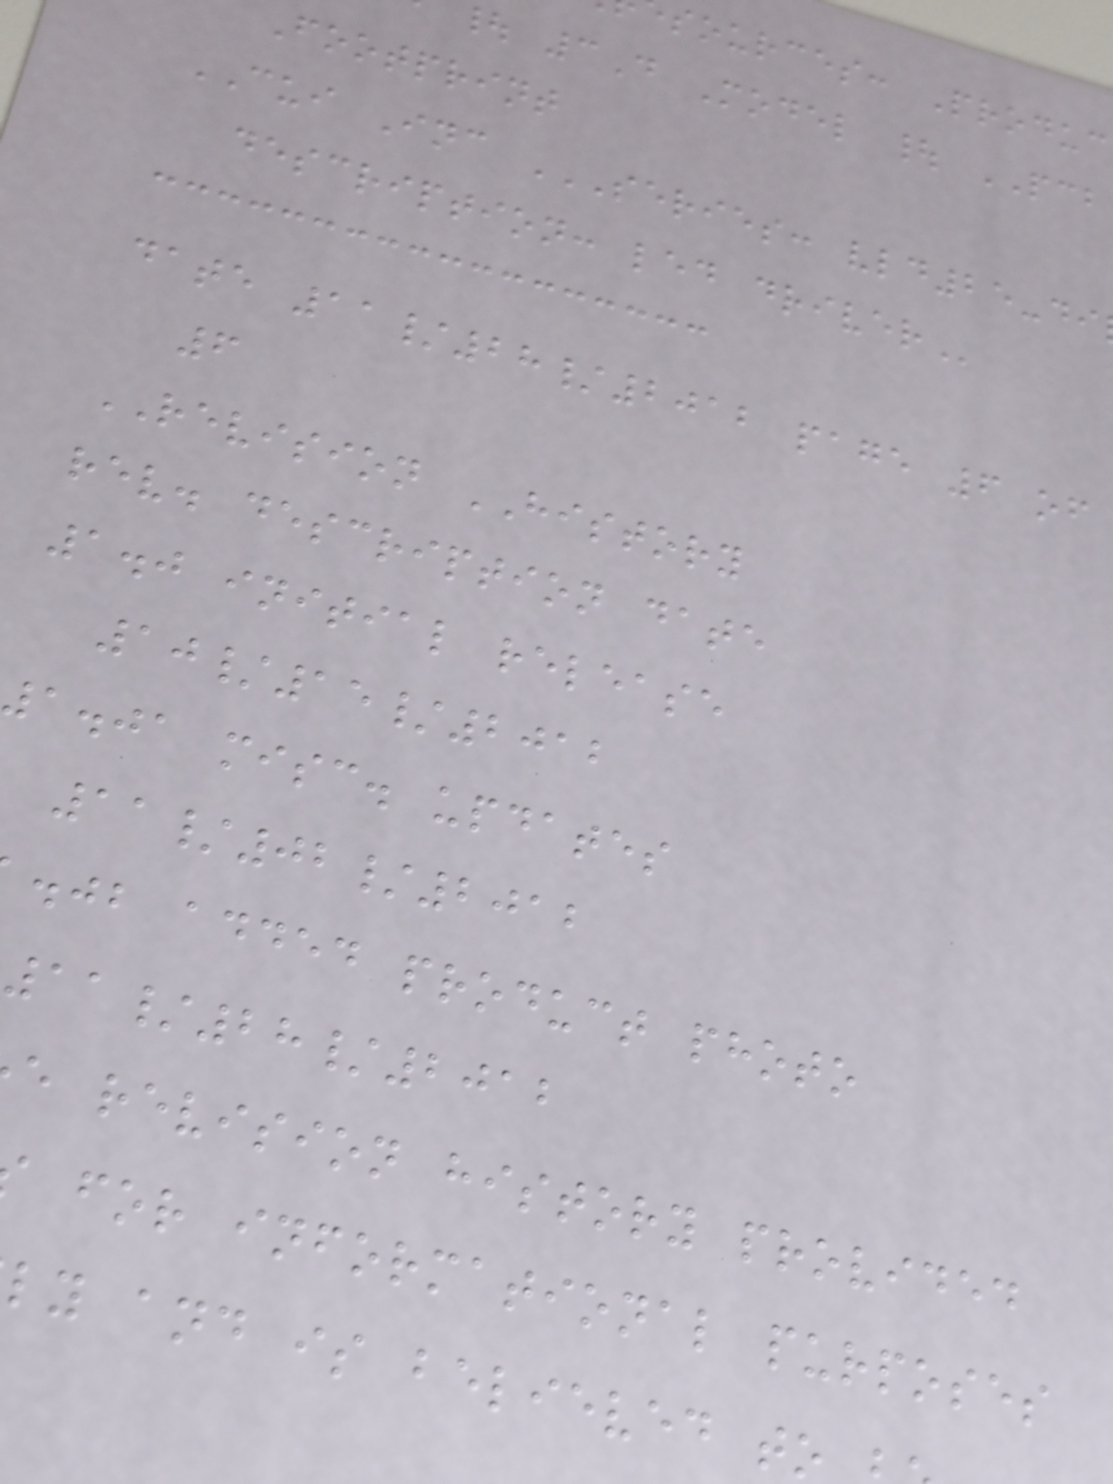sources: Produc
| 3D Model | PCB
Footprint
description: led
date 11/28/2012 page 6 of
6
REVISION HISTORY
rev. description date
1.0 initial release
10/15/2012
a.ja misc. updates
11/02/2012
.jb added product photo
11/28/2012
e revision history provided
for informational purposes
ly and is believed to
